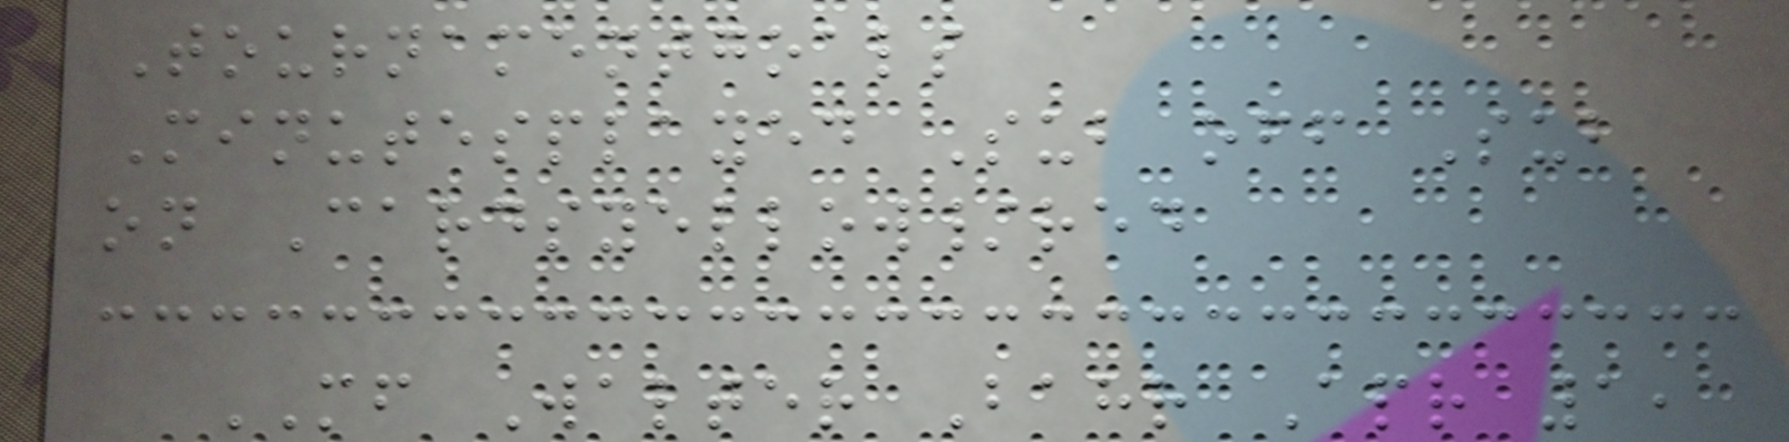Tournamentgoals
Minutesplayed Sub off Sub
on Cardsyellow/red
MF Walter Bahr Apr 1,
